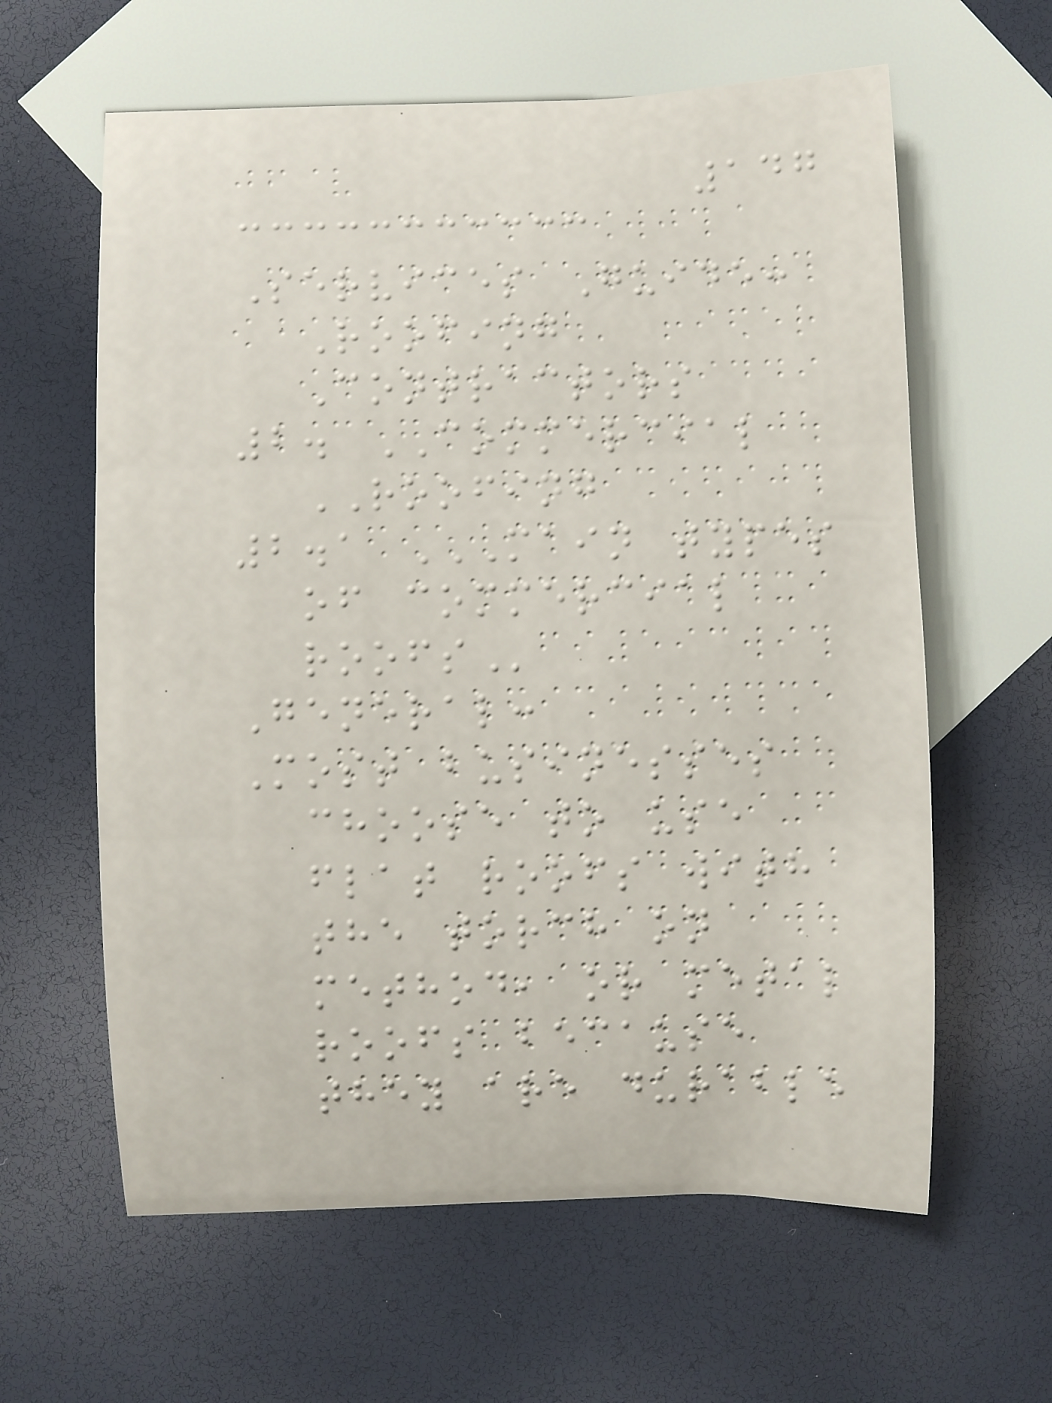147
Services Guide:
Roofing
Contractors
2. COMMERCIAL
ROOFING
2.1 MAIN TYPES
OF COMMERCIAL
ROOFS
General:
Most businesses
choose to use
flat roofs with
the torch on
method, or metal
roofs because
they are durable
